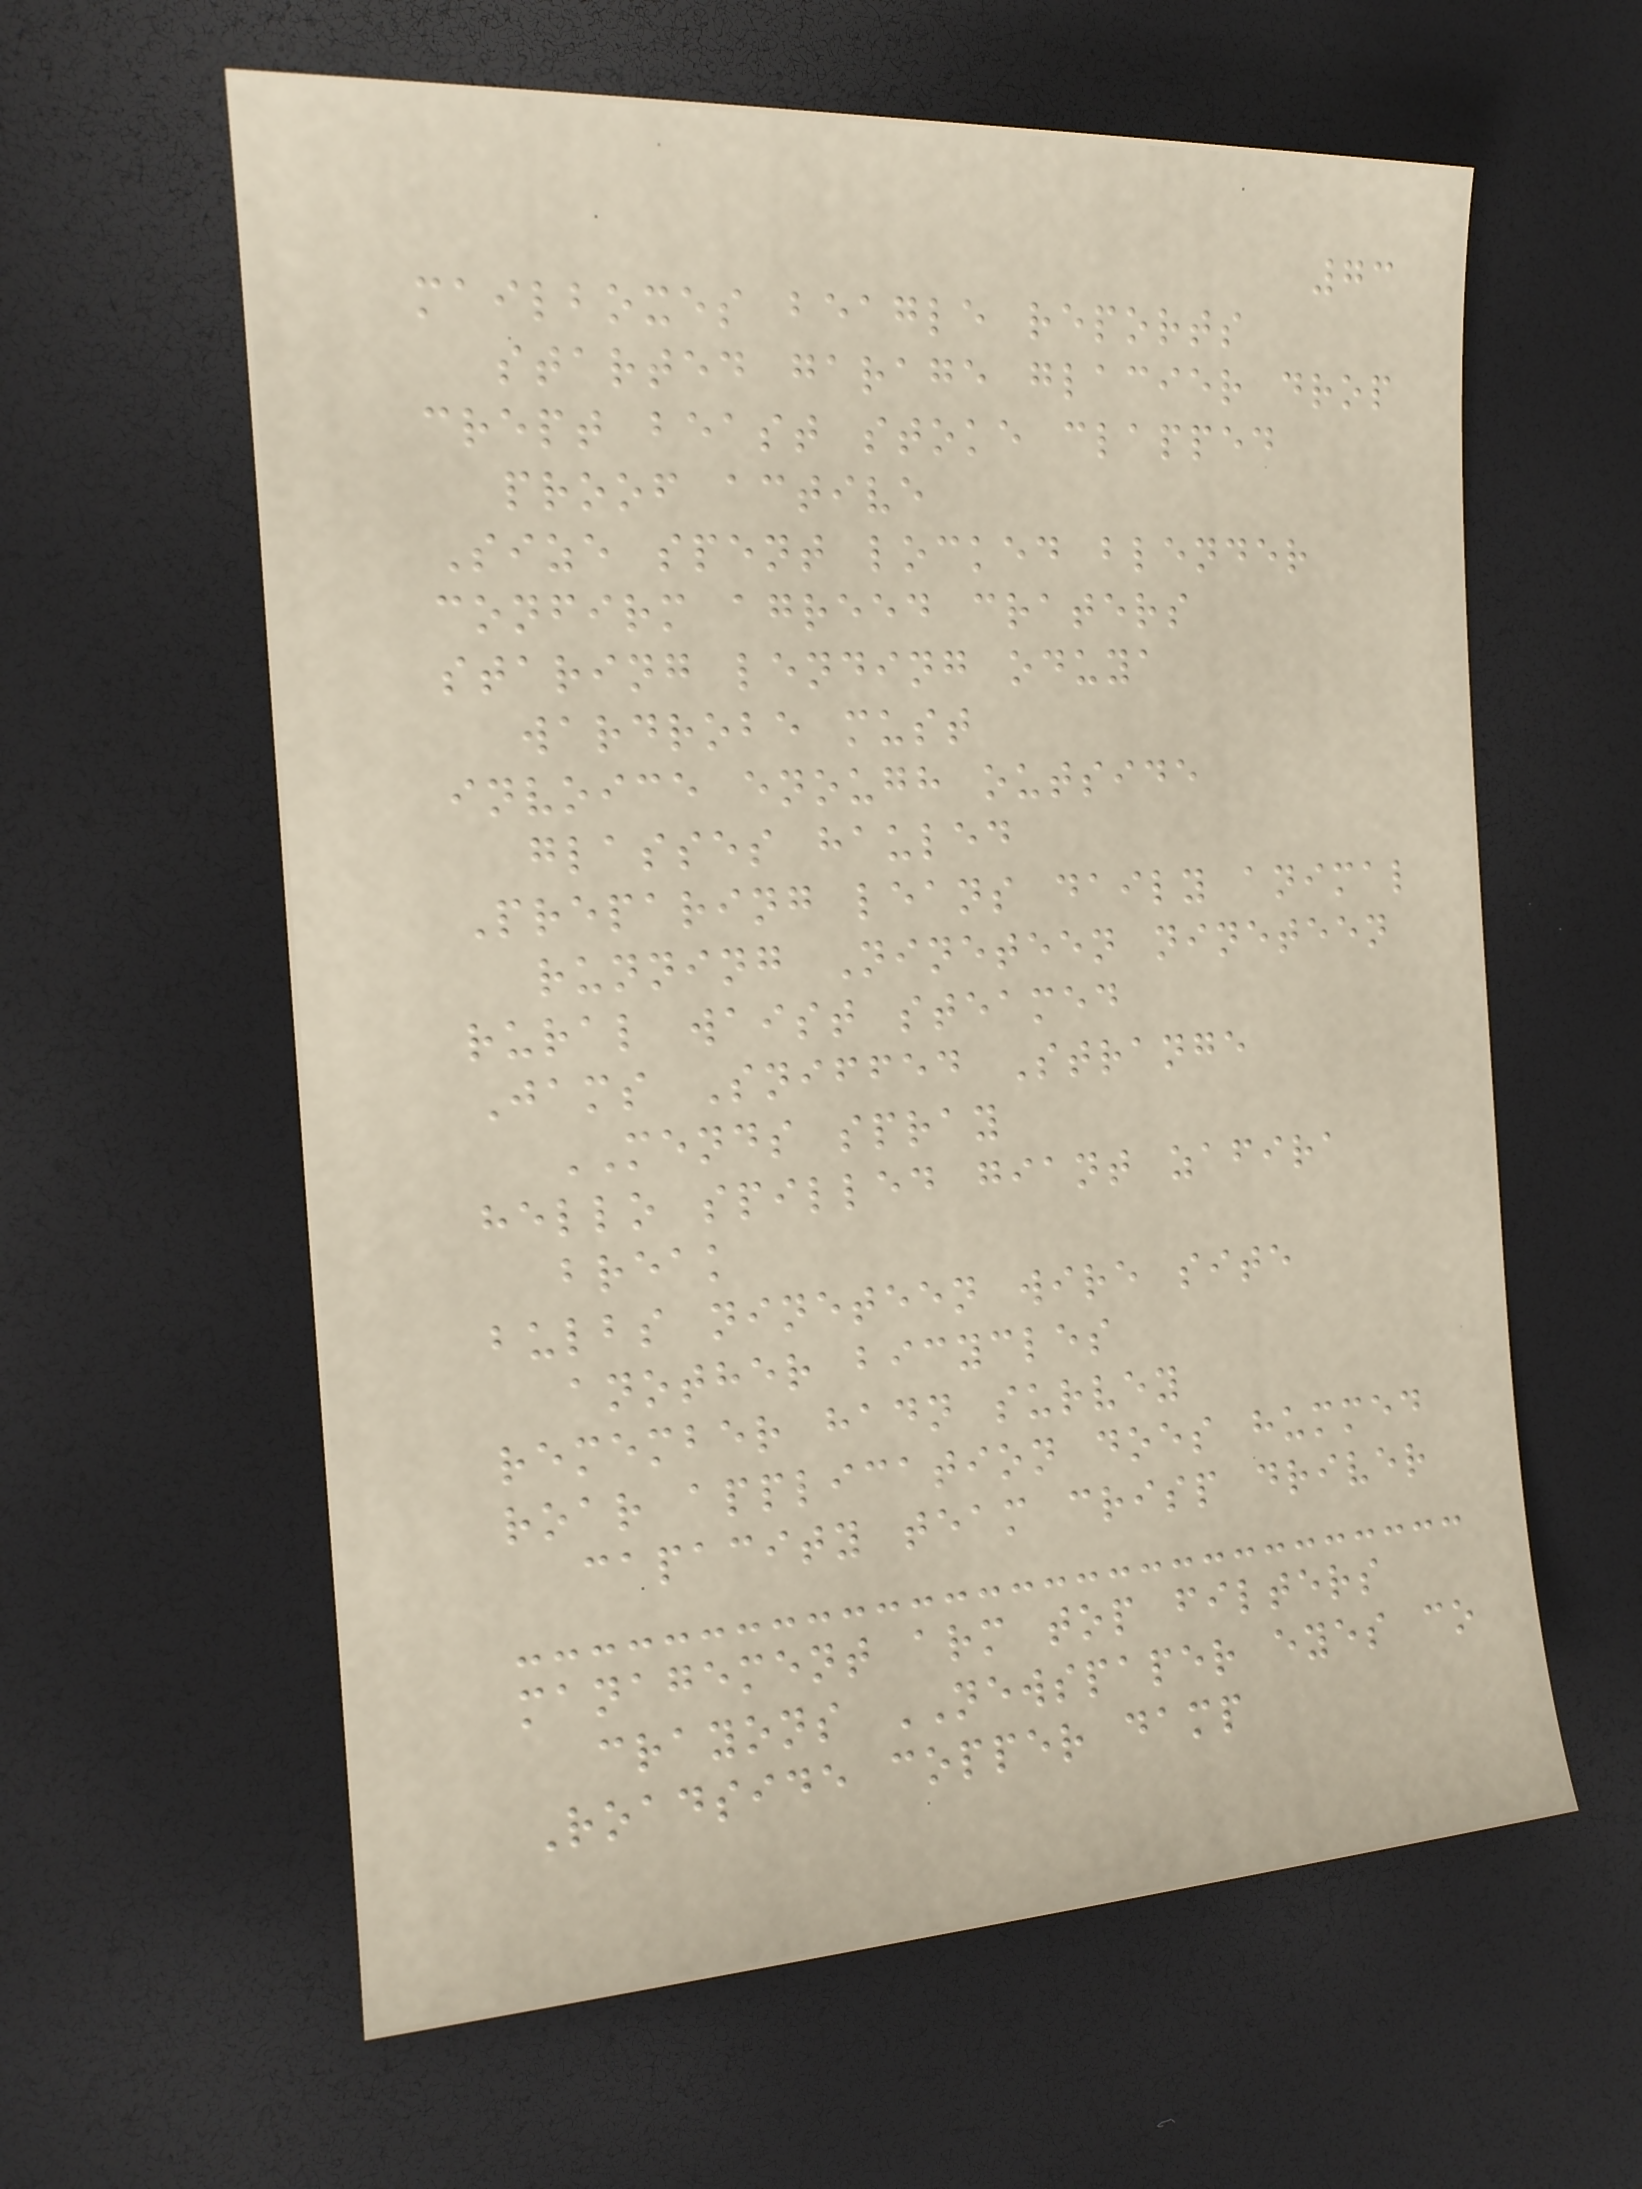73
mailboxes beagle reports
started garage glacier drop
crept beast stoke clapped
proof active
Size spent locked blender
confirm agreed craters
staring lending oduya
wardrobe must
invoice enough outside
glasses hauled
Preparing leans daily animal
running Nineteen nineteen
rural waist steamed
Jams Sniffed Strange
MENDS spray
hello spilled giant zafira
break
bulbs nineteen wire site
another bicycles
remember hadn survey
roar application does hummed
capacity team crisp driver
management arm top filters
crayons NEWSPAPER eyes co
Roadside copper damp
